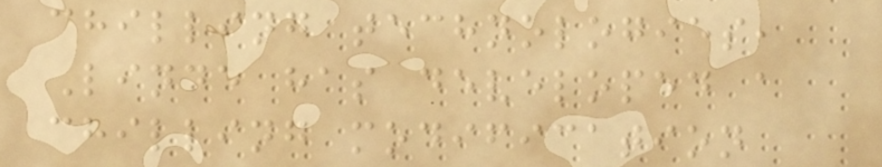chilling technologies,
Linde has developed a
chilling modification
